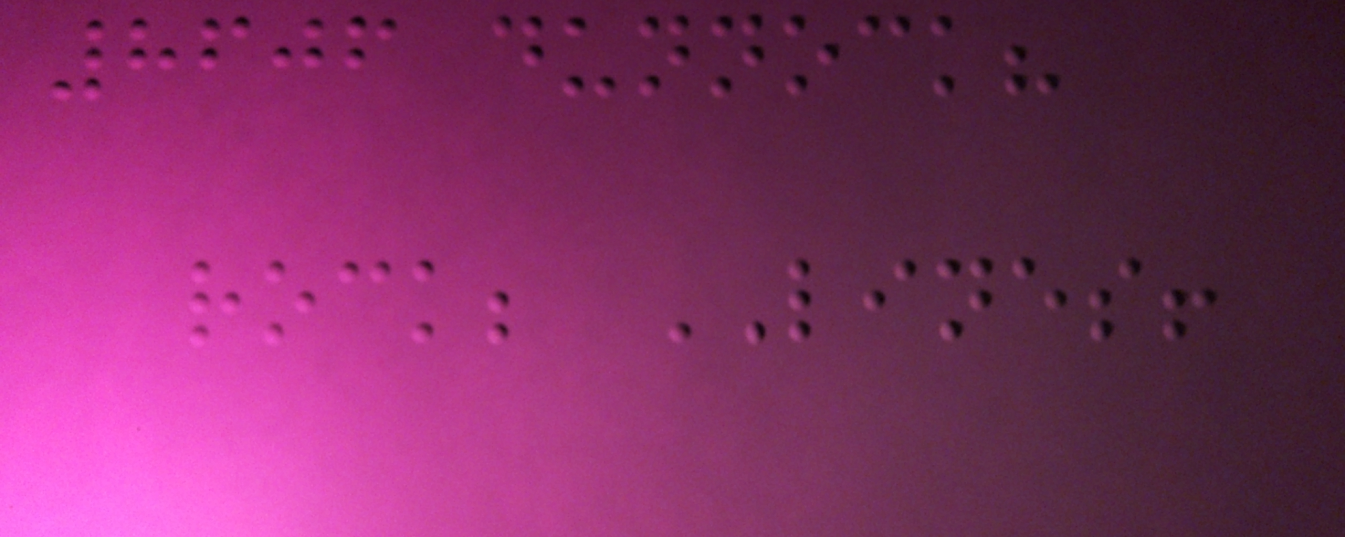8606 dunnock?
rock; LINES!
